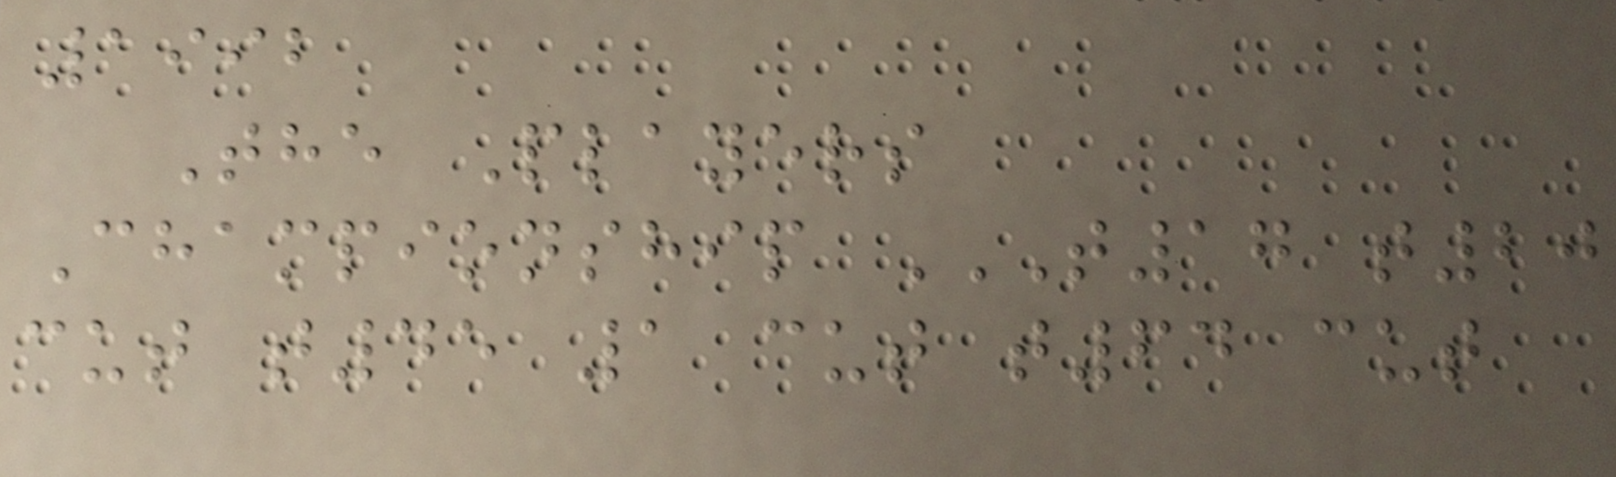1992
The Players
Championship T17 T20
CUT T45 1 CUT T64 CUT
